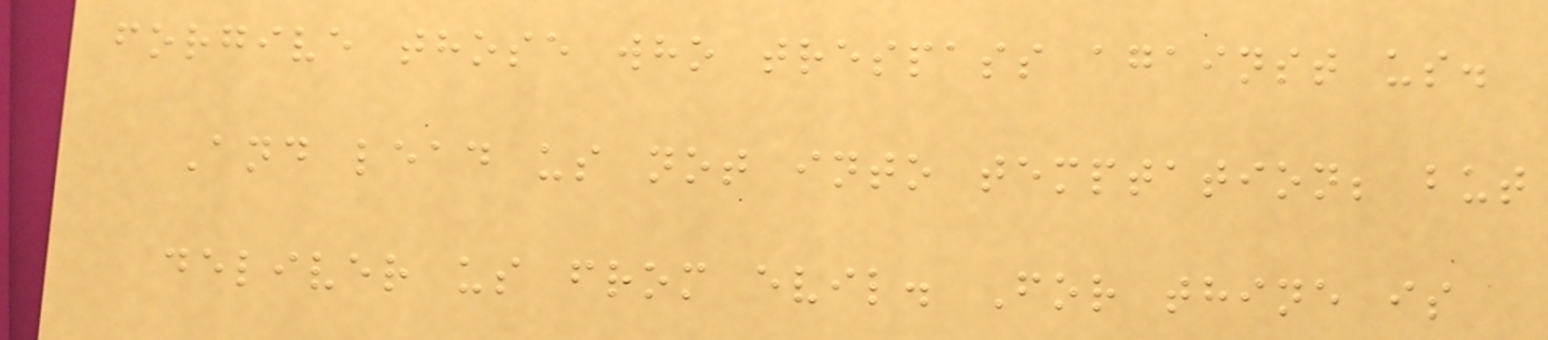forgive those who trespass against us.
And lead us not into temptation; but
deliver us from evil. For thine is
